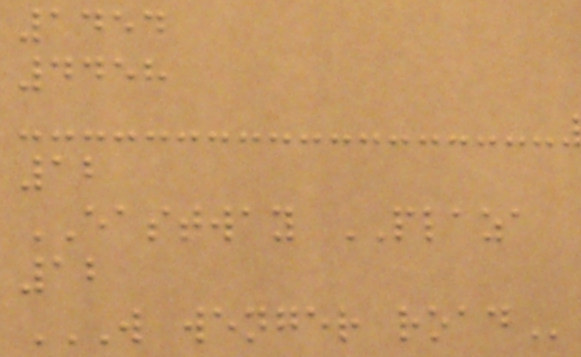1454
4458
12
EASTWAY PLAZA
12
W WENGER ROAD
